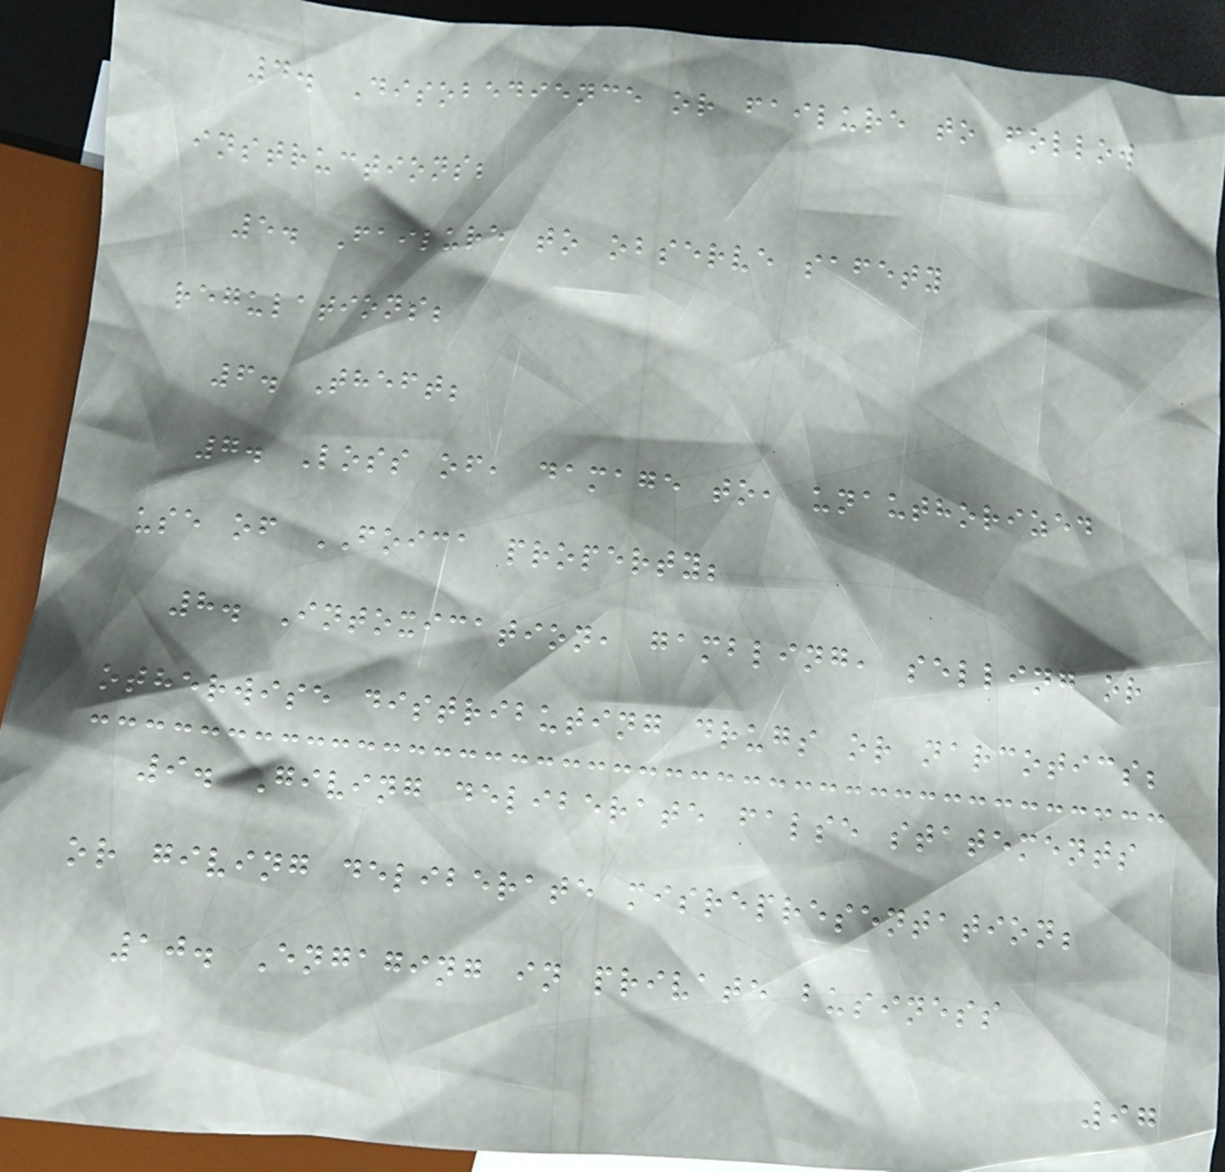4. Disobedience or failure to follow
instructions;
5. Failure to observe safety
regulations;
6. Theft;
7. Loss of, damage to, unauthorized
use of FOICA property;
8. Intoxication, gambling, selling or
otherwise distributing drugs or narcotics;
9. Giving deliberate false statements
or giving deliberate misrepresentation;
10. Engaging in private business
97
